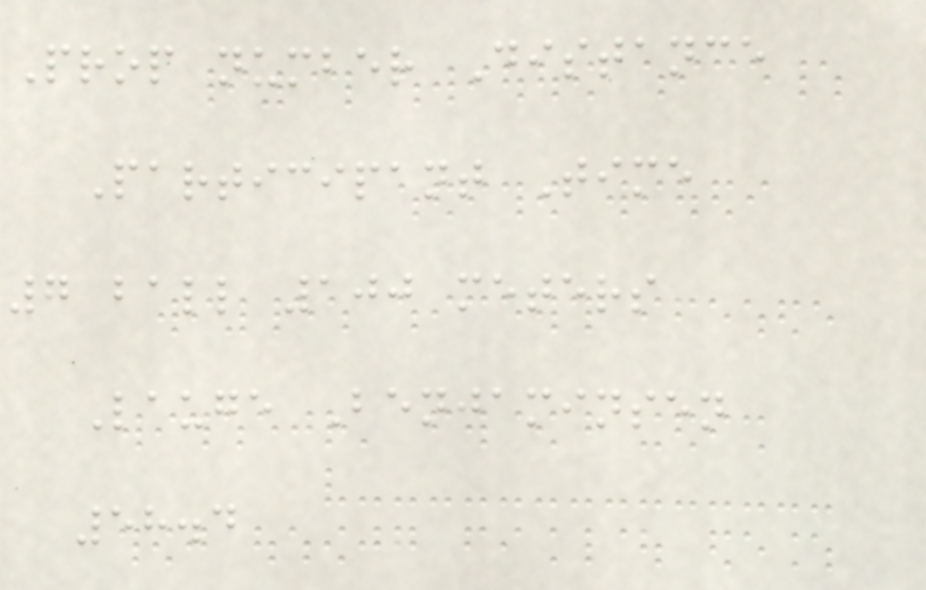Prop number Distance
Participant Time
7 ball 100 meters
Lauge Benjaminsen
58.4
